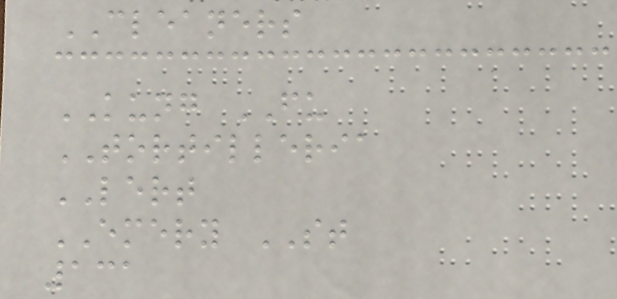CLEANERS
KUNG FU
TORTILLERIA
LERT
EMERY ST
131
